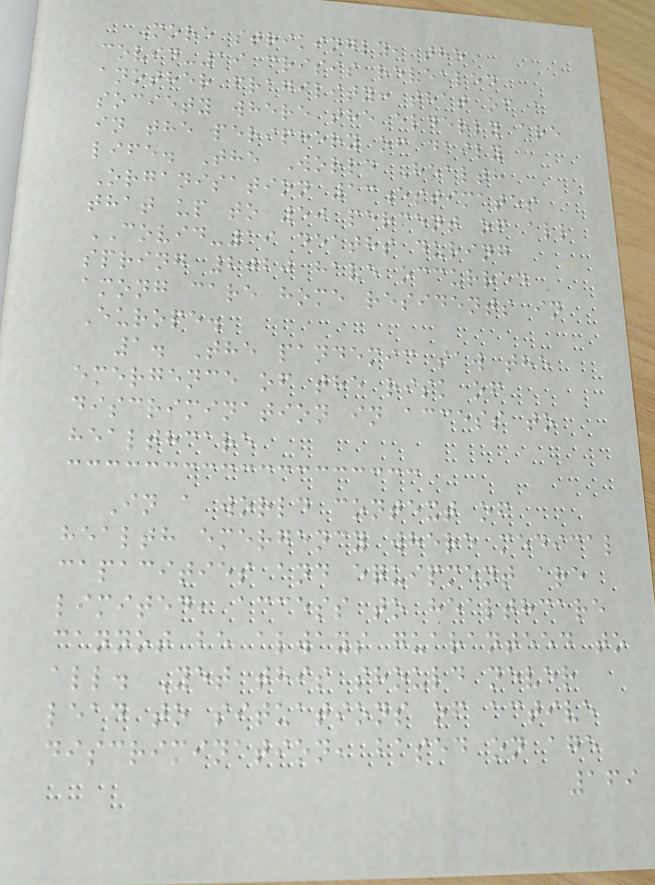More strikingly, the
covid-19 crisis revealed
another fragility: that of a
society where the elderly are
in the periphery of daily
life. The World Health
Organisation 13estimates
that up to 50 percent of all
COVID-19 deaths during
spring 2020 have occurred
among care home residents in
Europe.
1. The pandemic saw the
emergence of the risk of
discrimination in access to
healthcare
In a world context of
health emergency where medical
capacities and equipment are
limited, access to healthcare
cannot be always guaranteed to
all. Yet this should never
lead to situations of active
discrimination, based on age
169
